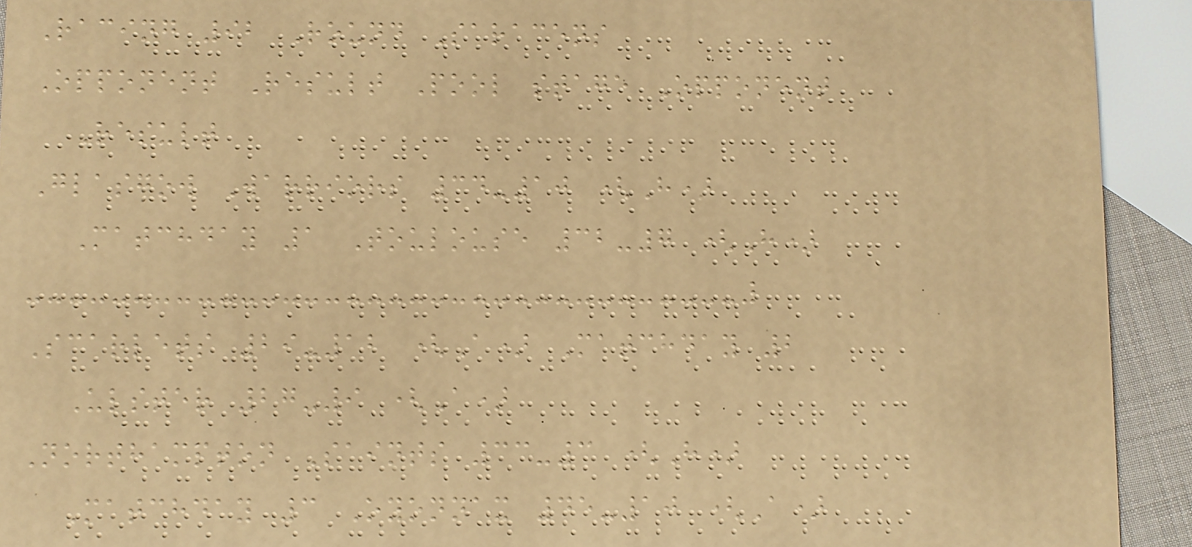Racing 92 Round Saracens
Opponent Result Pool stage Opponent
Result
Glasgow Warriors 34-10 (H)
Matchday 1 Toulouse 32-7 (H)
Scarlets 29-12 (A) Matchday 2
Ulster 27-9 (A)
Northampton Saints 33-3 (H)
Matchday 3 Oyonnax 45-10 (A)
